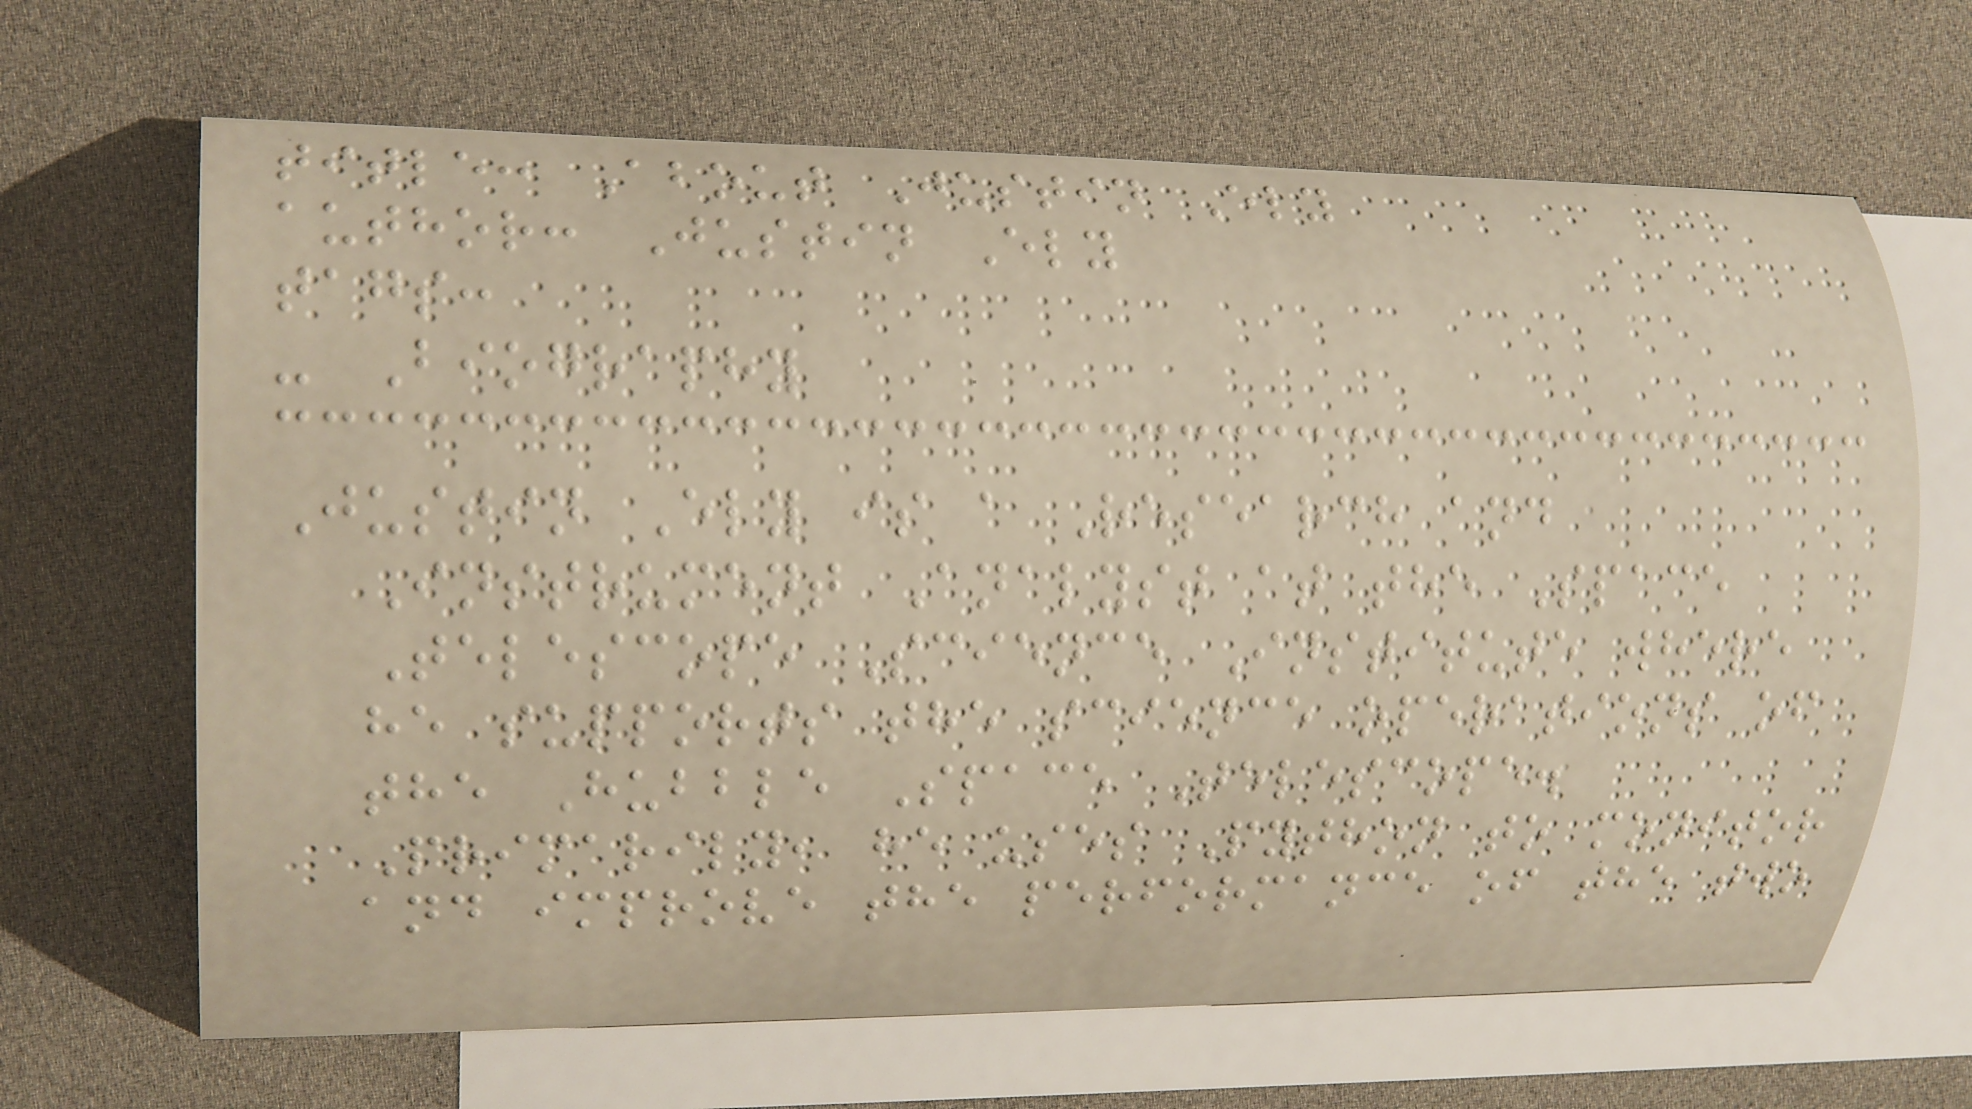title: About Justin Ely
author: Justin Ely
tags:
- Biography
Justin Ely is a Research and
Instrument Analyst at the Space
Telescope Science Institute where
he supports the science operations of
the Hubble Space Telescope.
Primarily, he uses Python to monitor
and improve the performance of the two
